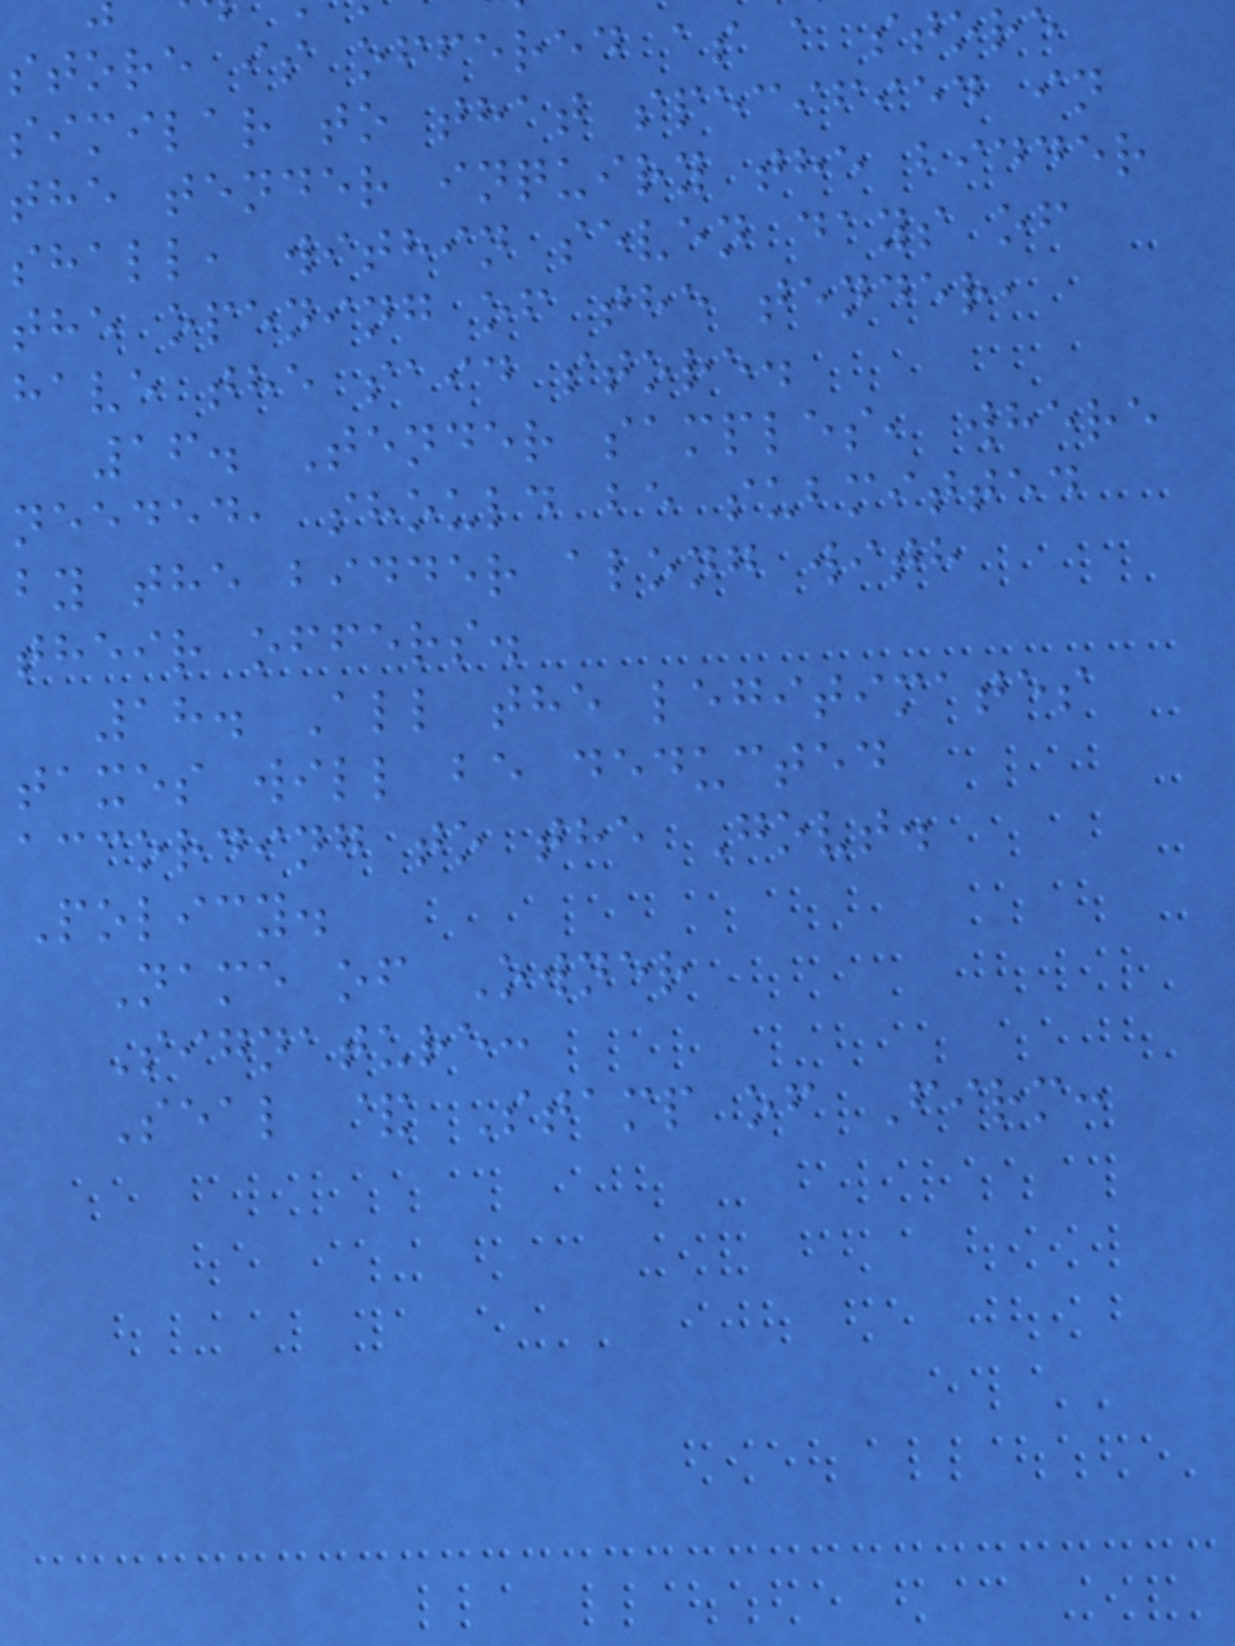store is offered as a store
similar to that specified in
the tender inquiry the bidder
shall, within seven days of
the opening of the tender,
have the said store.
16. Tender samples, where
needed, should be submitted
by the bidder along with
their offers.
18. All the legitimates
taxes will be deducted
according to the Govt.
Policy.
Name of Owner
Signature:
Seal & Stamp of Firm:
